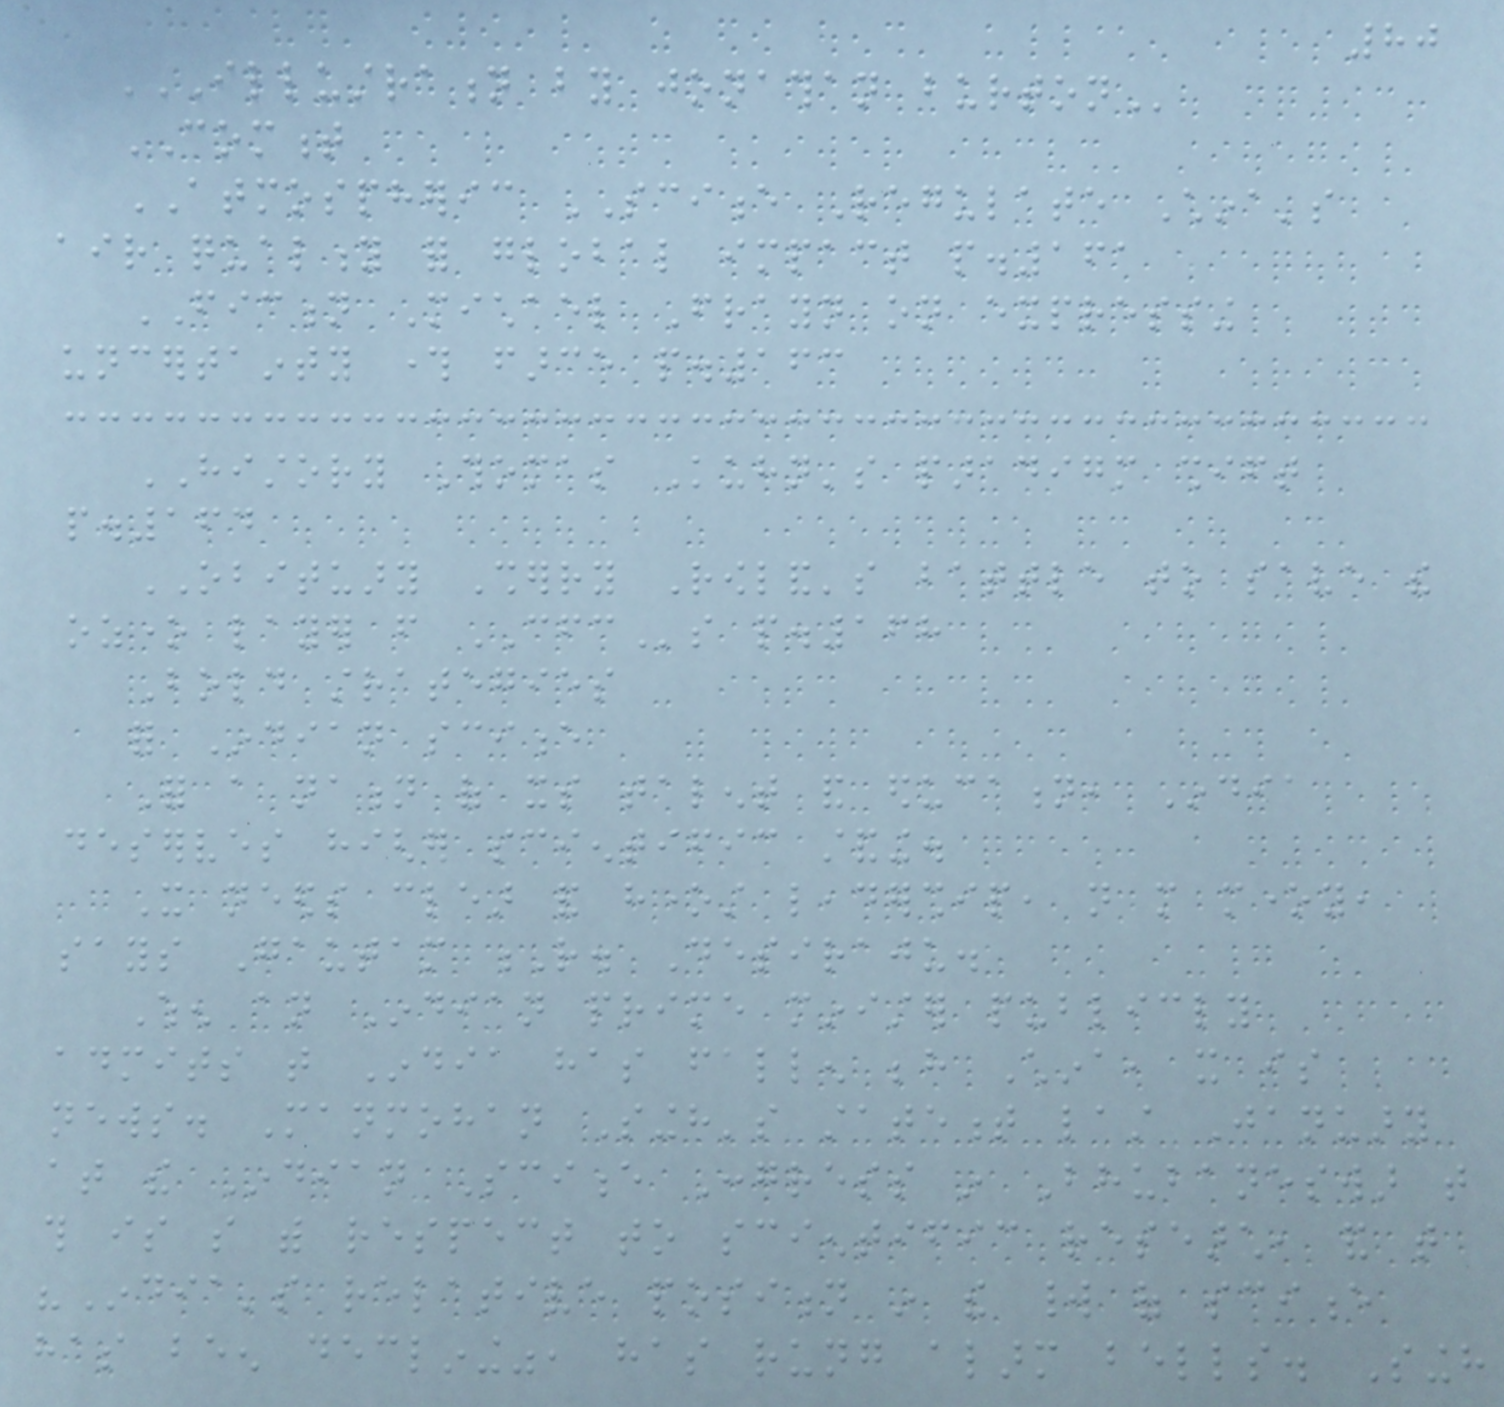80
ILLUSTRATION BY JONATHAN BURTON
COMMENT
ATMOSPHERIC SCIENCE Regulate China's
air quality for global impact p.161
FICTION Michael Frayn on expressing
uncertainty through farce p.163
HISTORY Thomas Kuhn's paradigm shift
p.164
OBITUARY Sherry Rowland's battle to save the
ozone layer from CFCs p.168
Bold strategies
for Indian science
For a nation of its talent and education, India
deserves higher scientific standing.
It needs clear and honest leadership, not more money,
says Gautam R. Desiraju.
When an Indian prime minister publicly
admits that India has fallen behind China, it is
news. Manmohan Singh's statement last January
at the Indian Science Congress in Bhubaneswar that
this is so with respect to scientific research, and that
"India's relative position in the world of science
has been declining", has rung alarm bells. Singh
